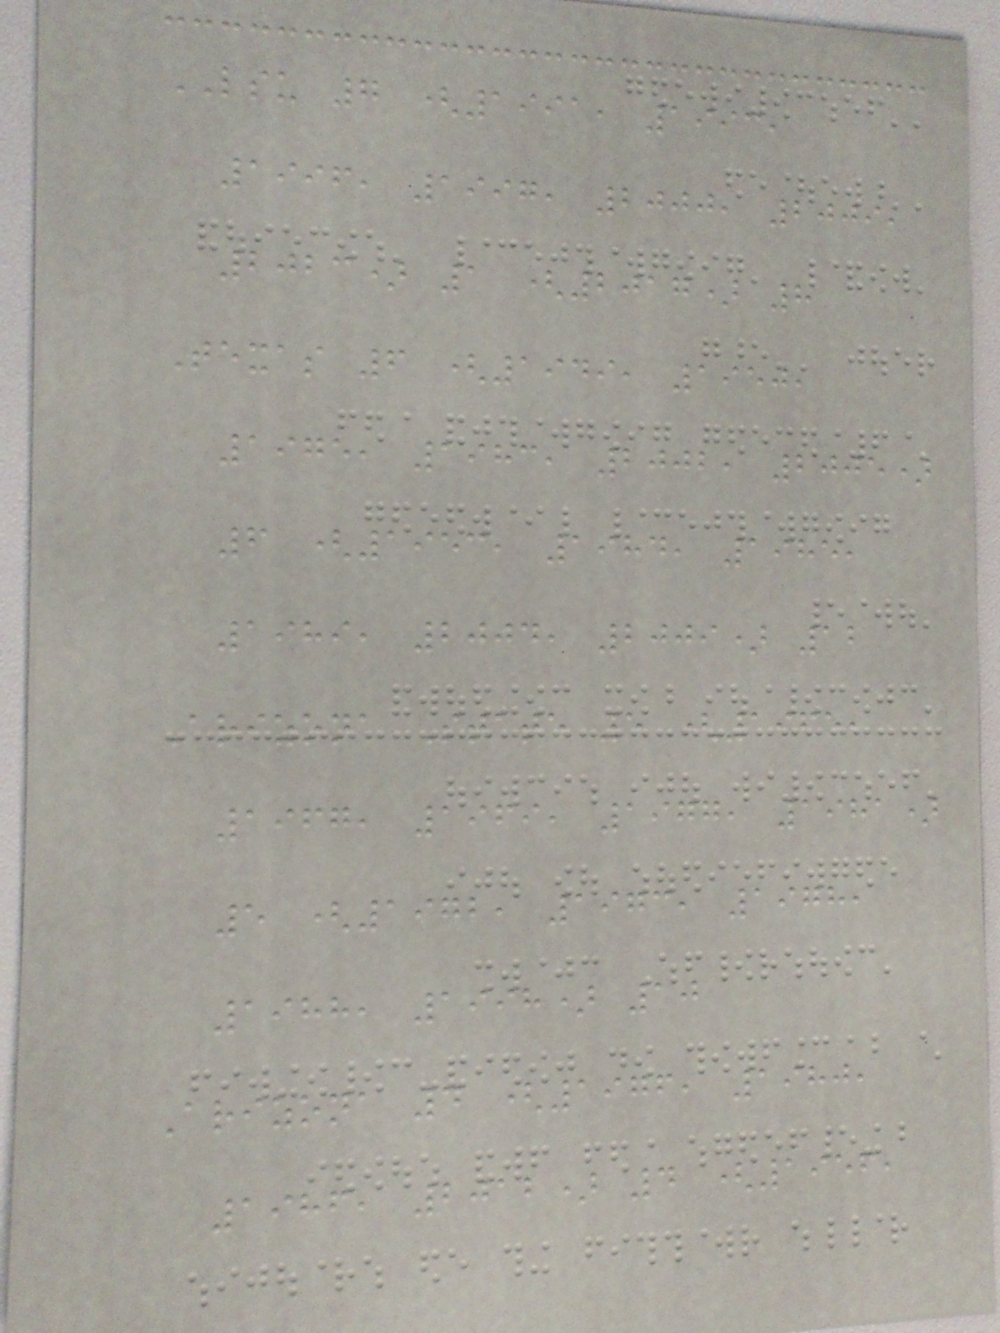LSU 7 (1991, 1993,
1996, 1997, 2000, 2009,
2023) 1 (2017) 8
Texas 6 (1949, 1950,
1975, 1983, 2002, 2005)
6 (1953, 1984, 1985,
1989, 2004, 2009) 12
Arizona State 5 (1965,
1967, 1969, 1977, 1981)
5 (1972, 1973, 1978,
1988, 1998) 10
Arizona 4 (1976, 1980,
1986, 2012) 4 (1956,
